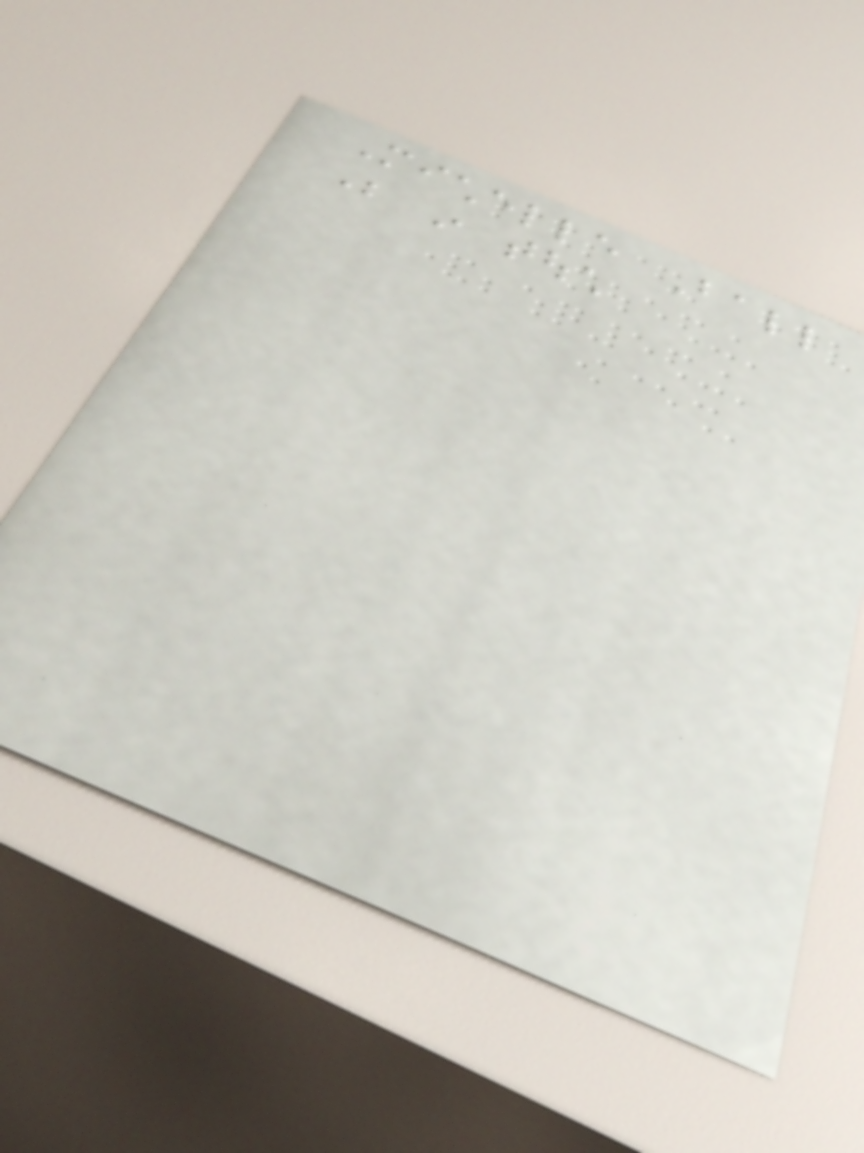Michelle Ball
Be in touch
